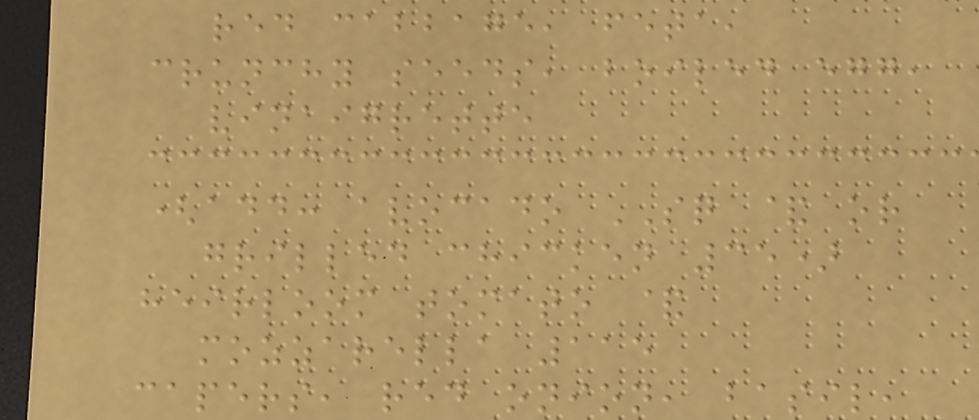red cabbage, feta,
crunchy seeds, boiled egg,
vinaigrette
(add: avocado SQ & or
grilled chicken 35)
heirloom tomato &
mozzarella 115
capers, red onion, basil,
